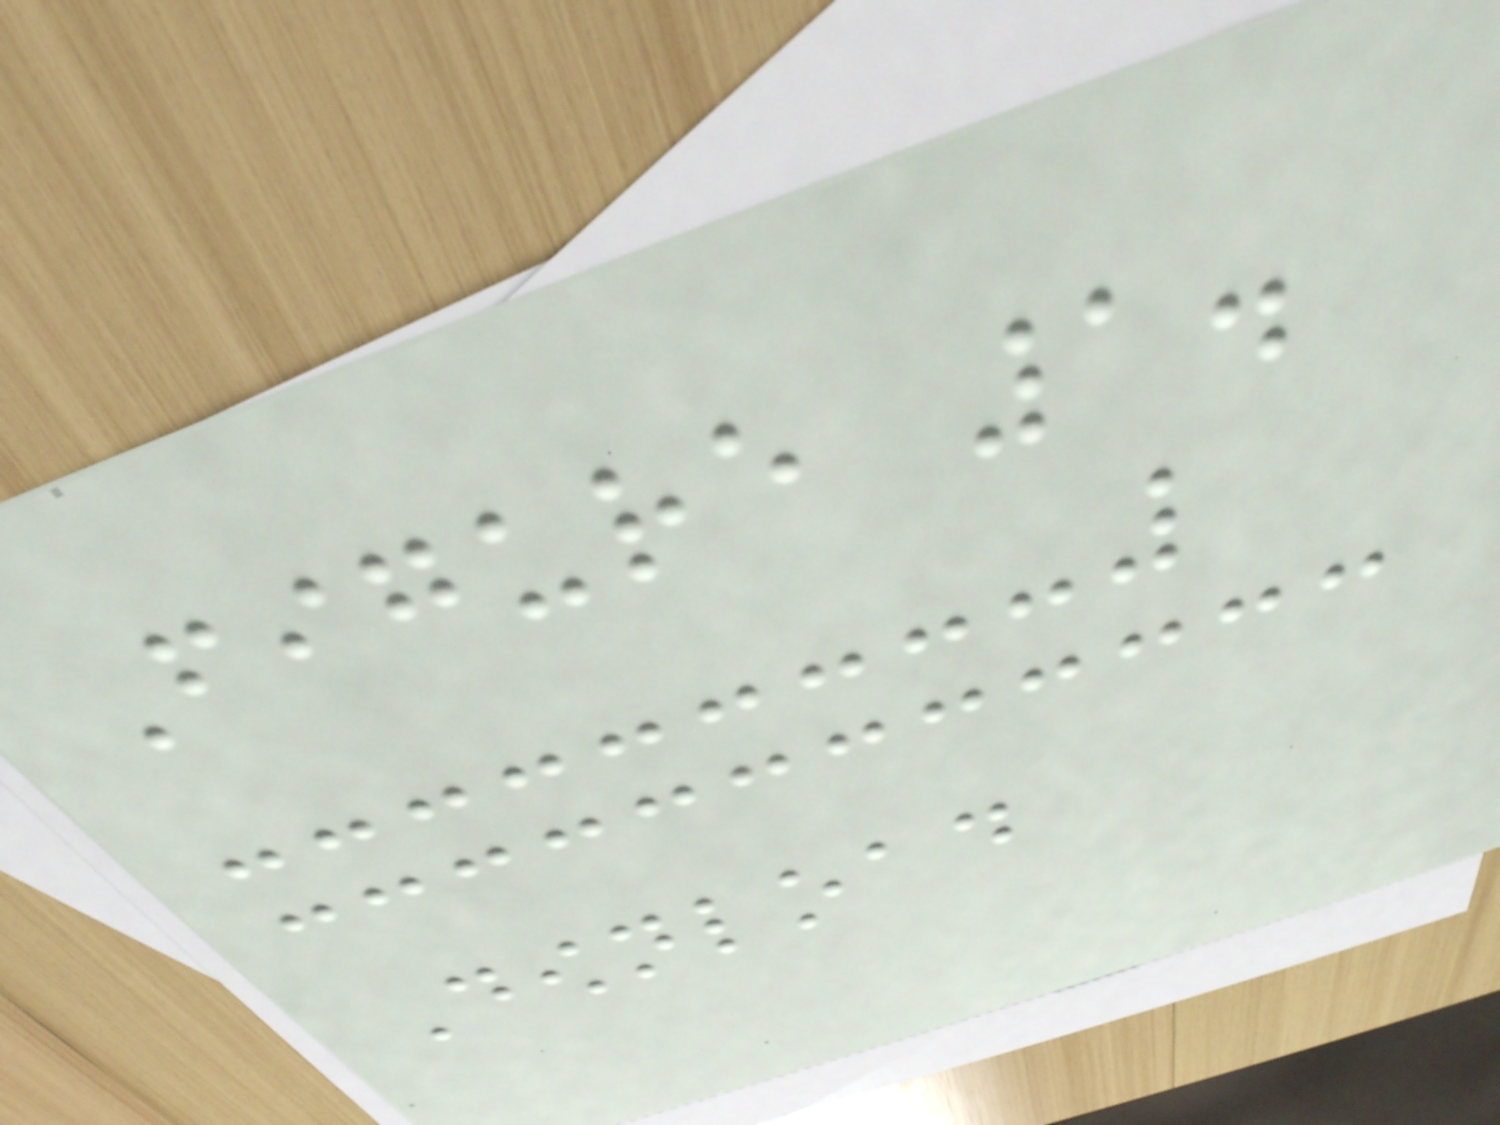Figure 1.
Download
